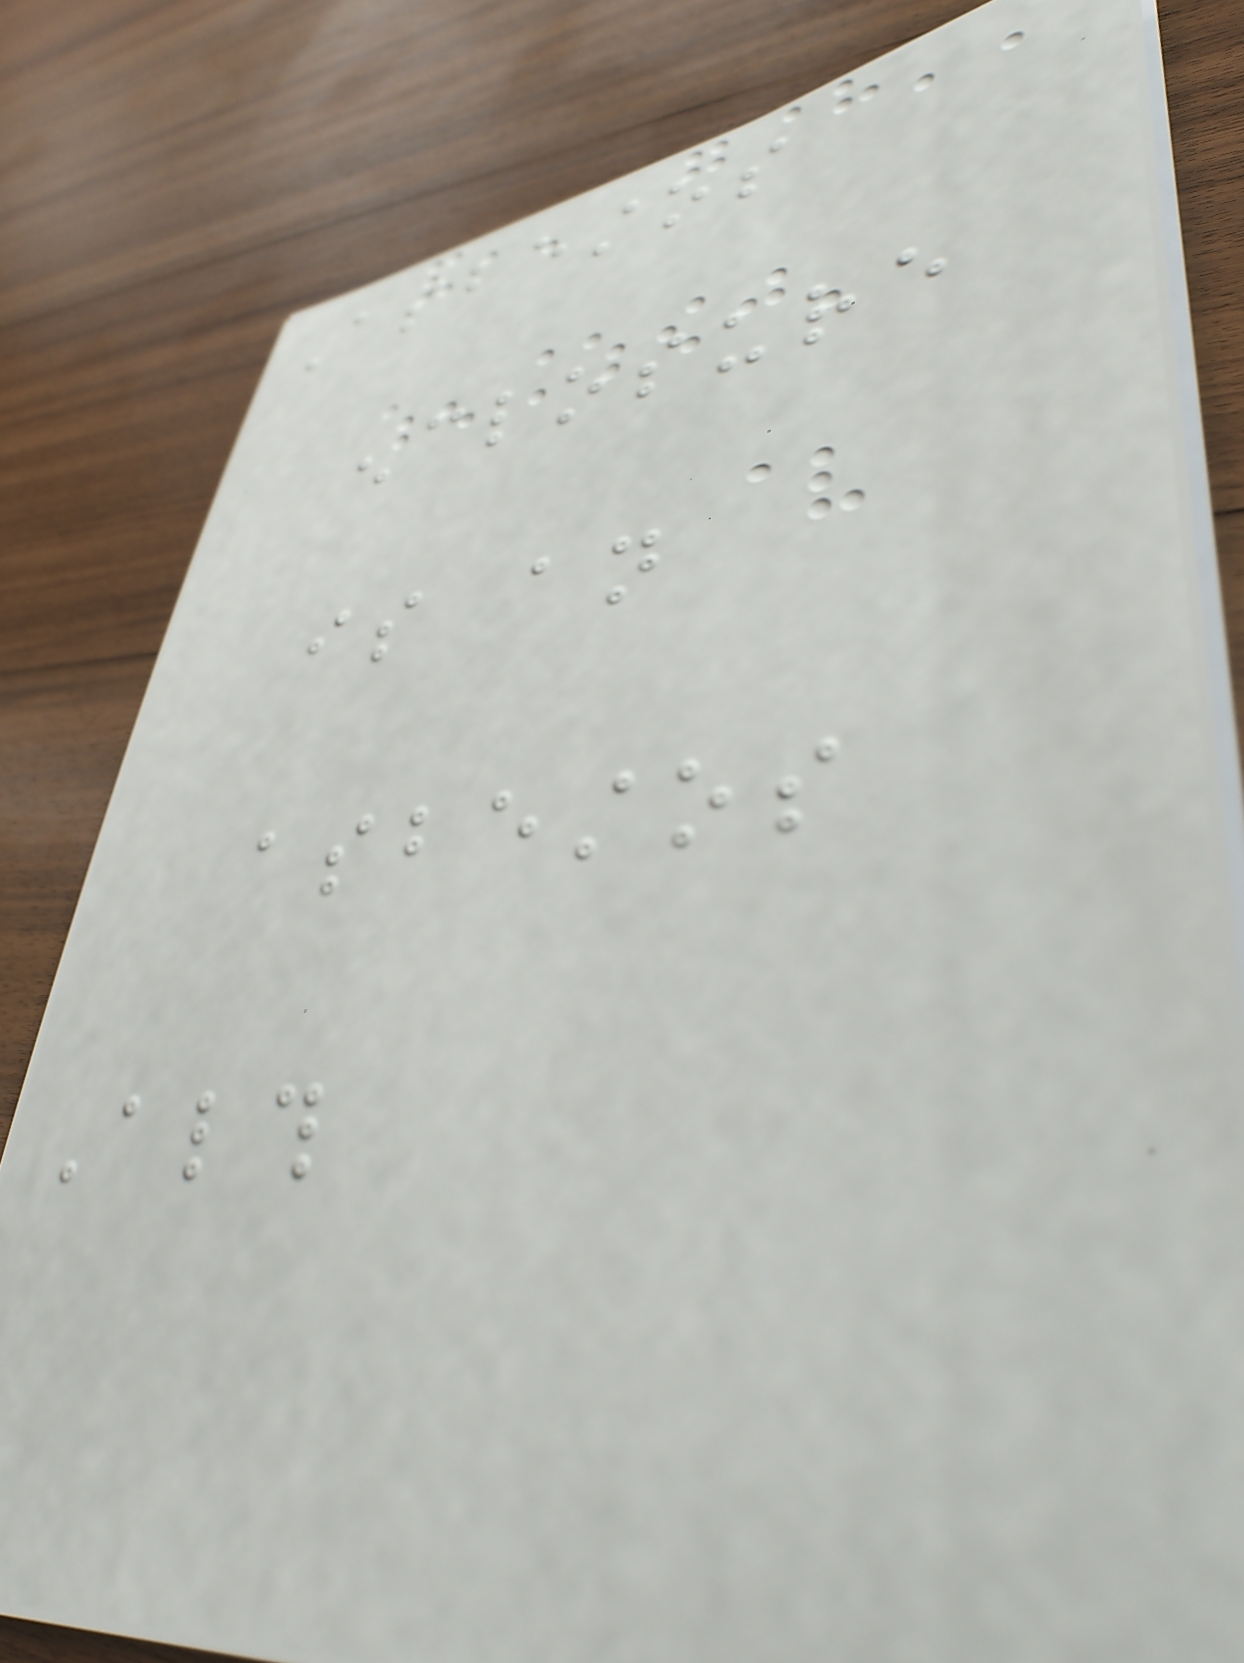Asbestos
enclosure
is an
asbestos
Although
